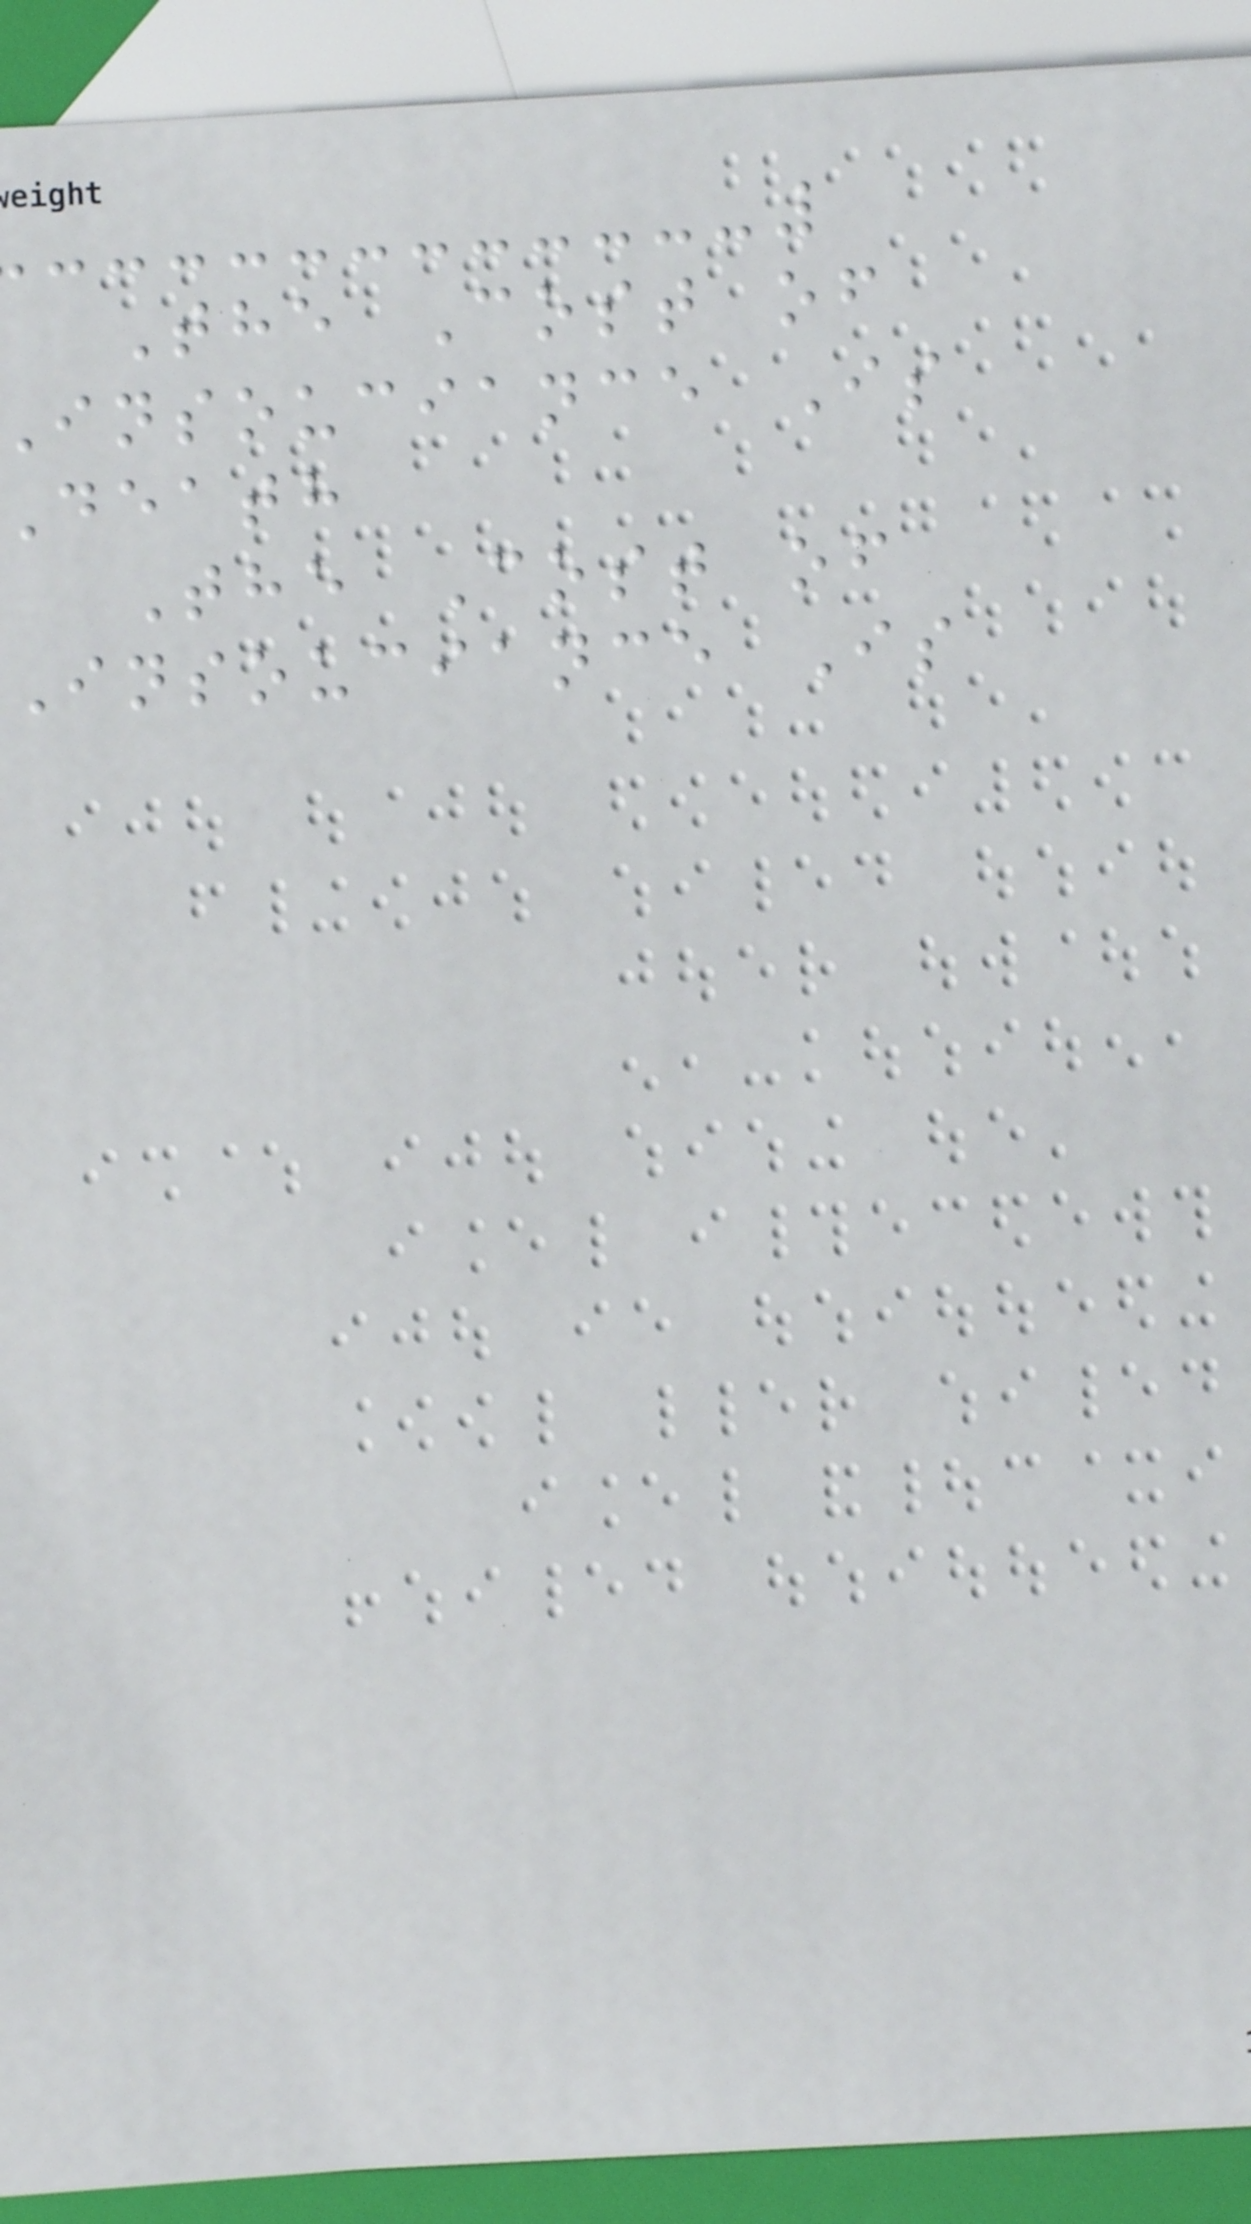The Cost of
insouciance Is
death
The Cost of
Insouciance Is
